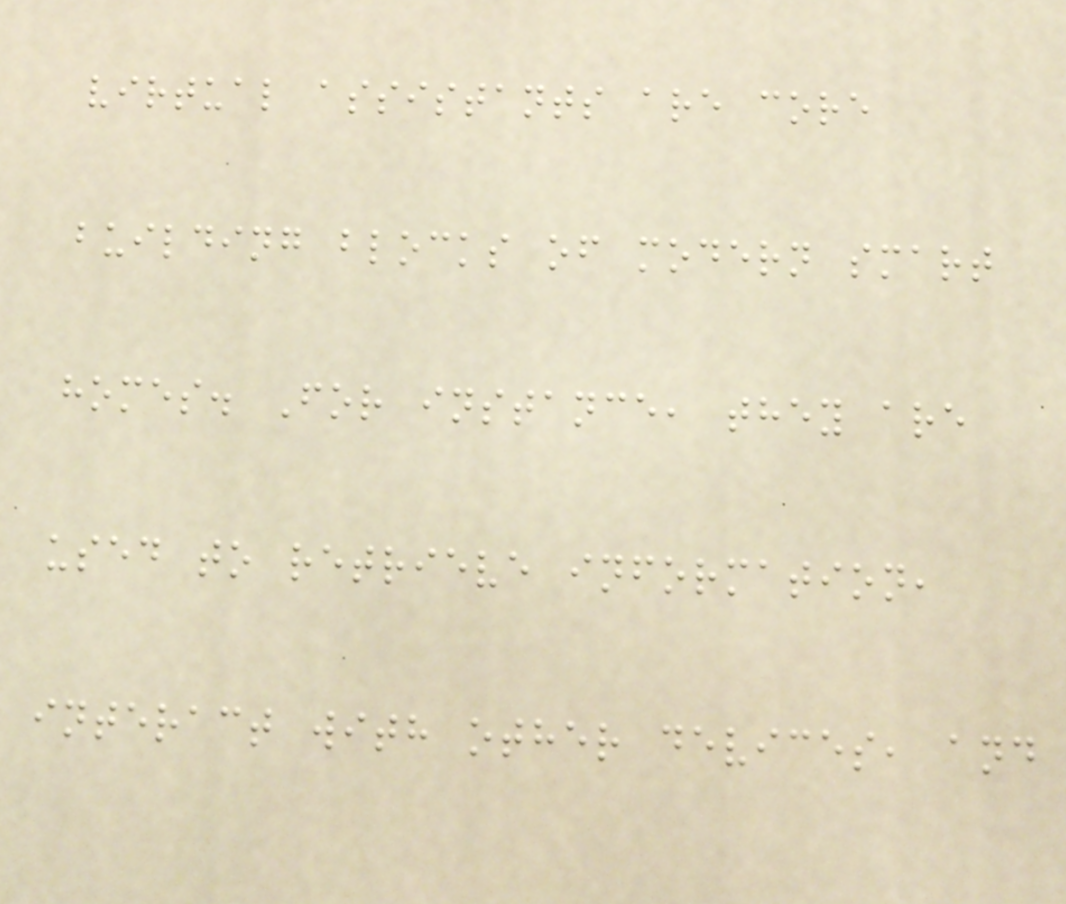virtual assistants are core
building blocks of modern smart
homes. For instance, they are
used to retrieve information,
interact with other devices, and
